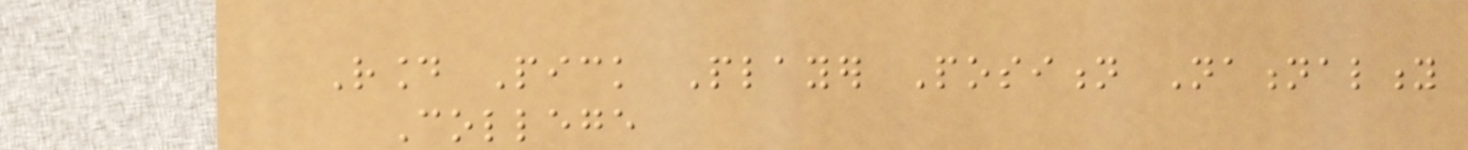Round Pick Player Position Nationality
College
